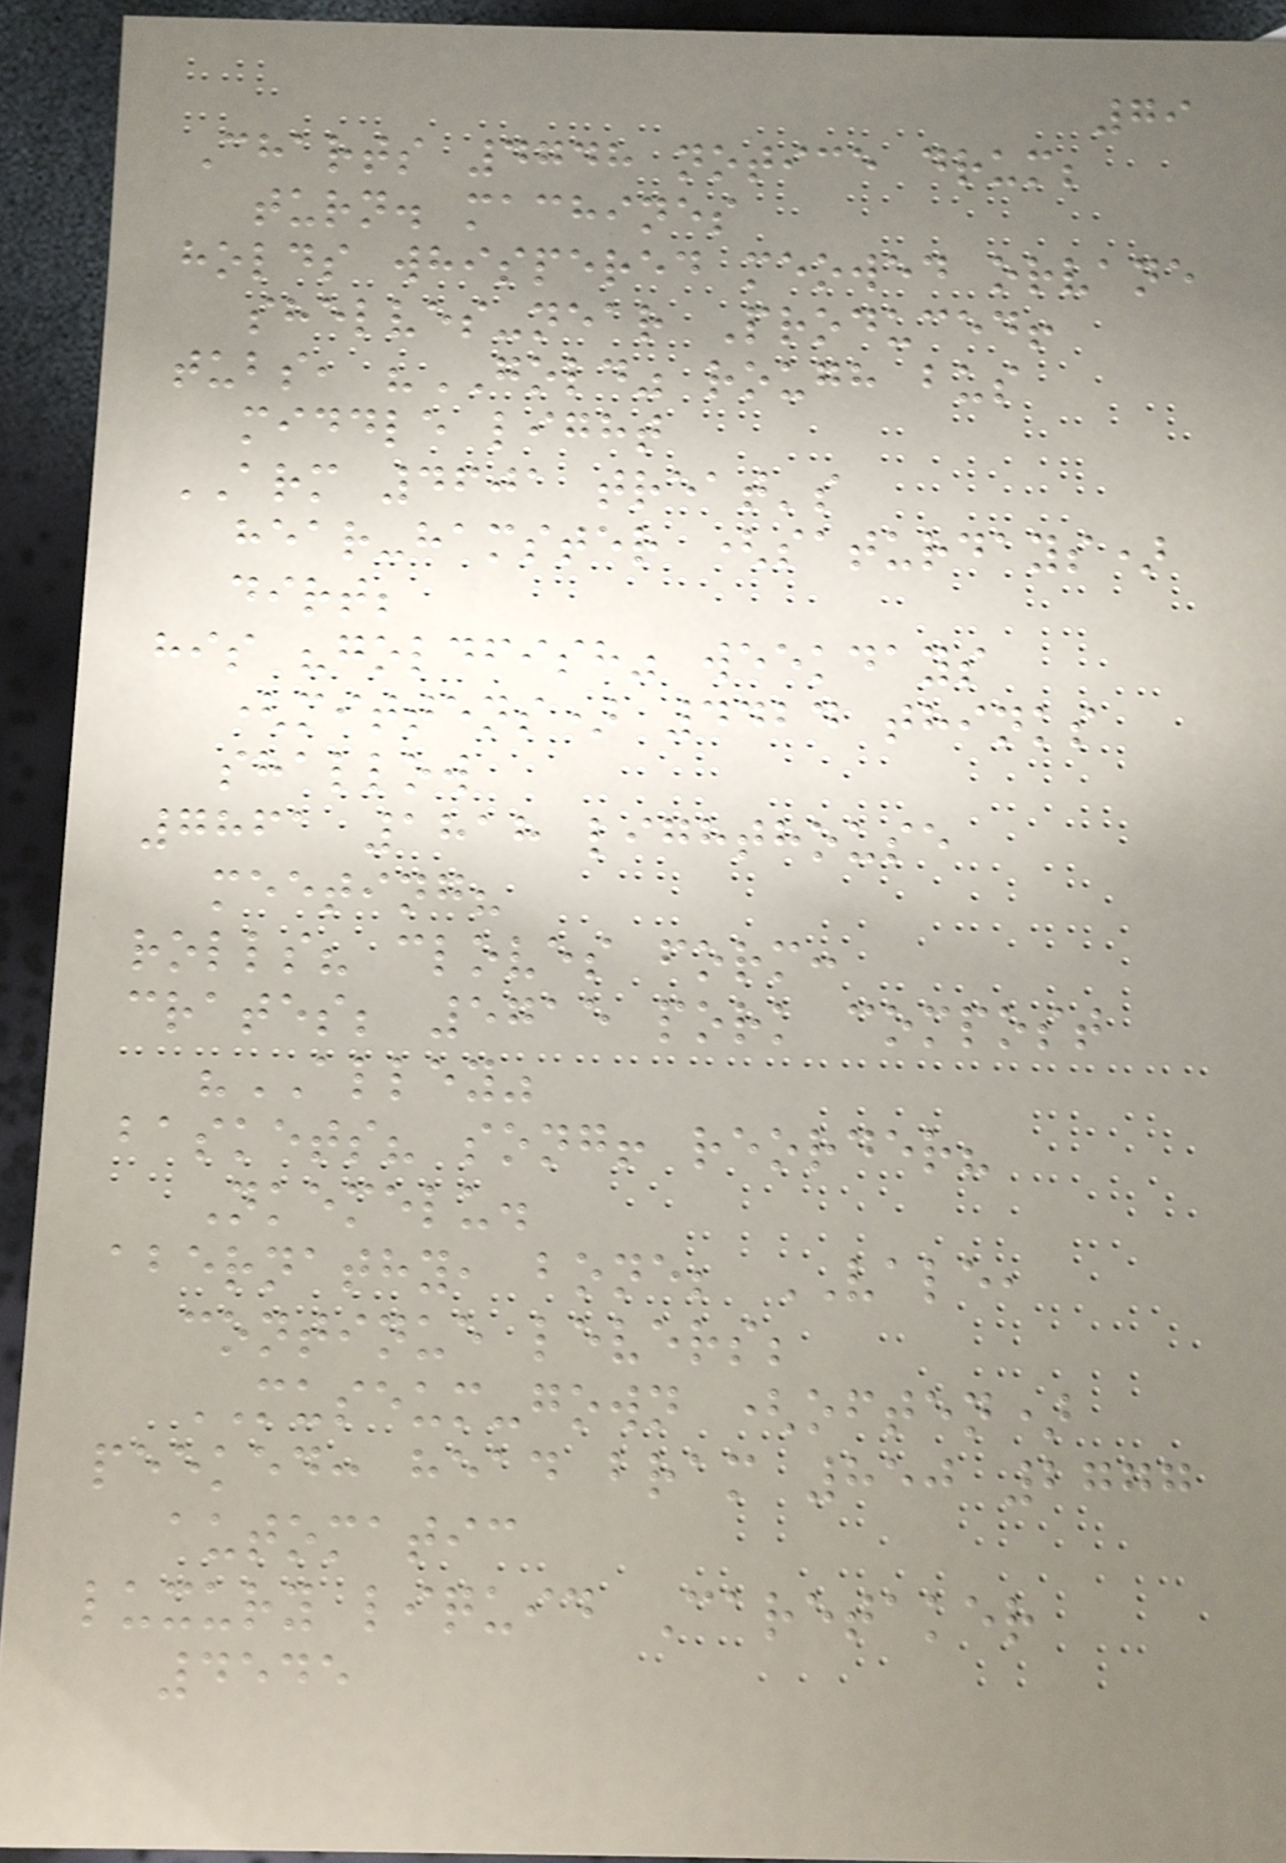79
Charts 4748 notice drum;
turn. machines
holds whispered meowed orvane
shelves-near Produced!
tubs, "GOLD" rough bus
middle light
ARM 4601 treat's
hear-hamster (saturdays)
dirt;
his "goldfish" weekdays
(mittens) 4424 thinks
shallow
7861 1818 lighthouse
meeting?
rolls? cloves form:
crates; 5715 pork compost
"ALLEY"
baskets? song! reorder?
Nkemelu.
abernathy, bone; VALE,
continue levers;
MUSEUM-gown (often)
peeked: head bram 850 2777
automatic
luxury liquid Caretaker
4545
